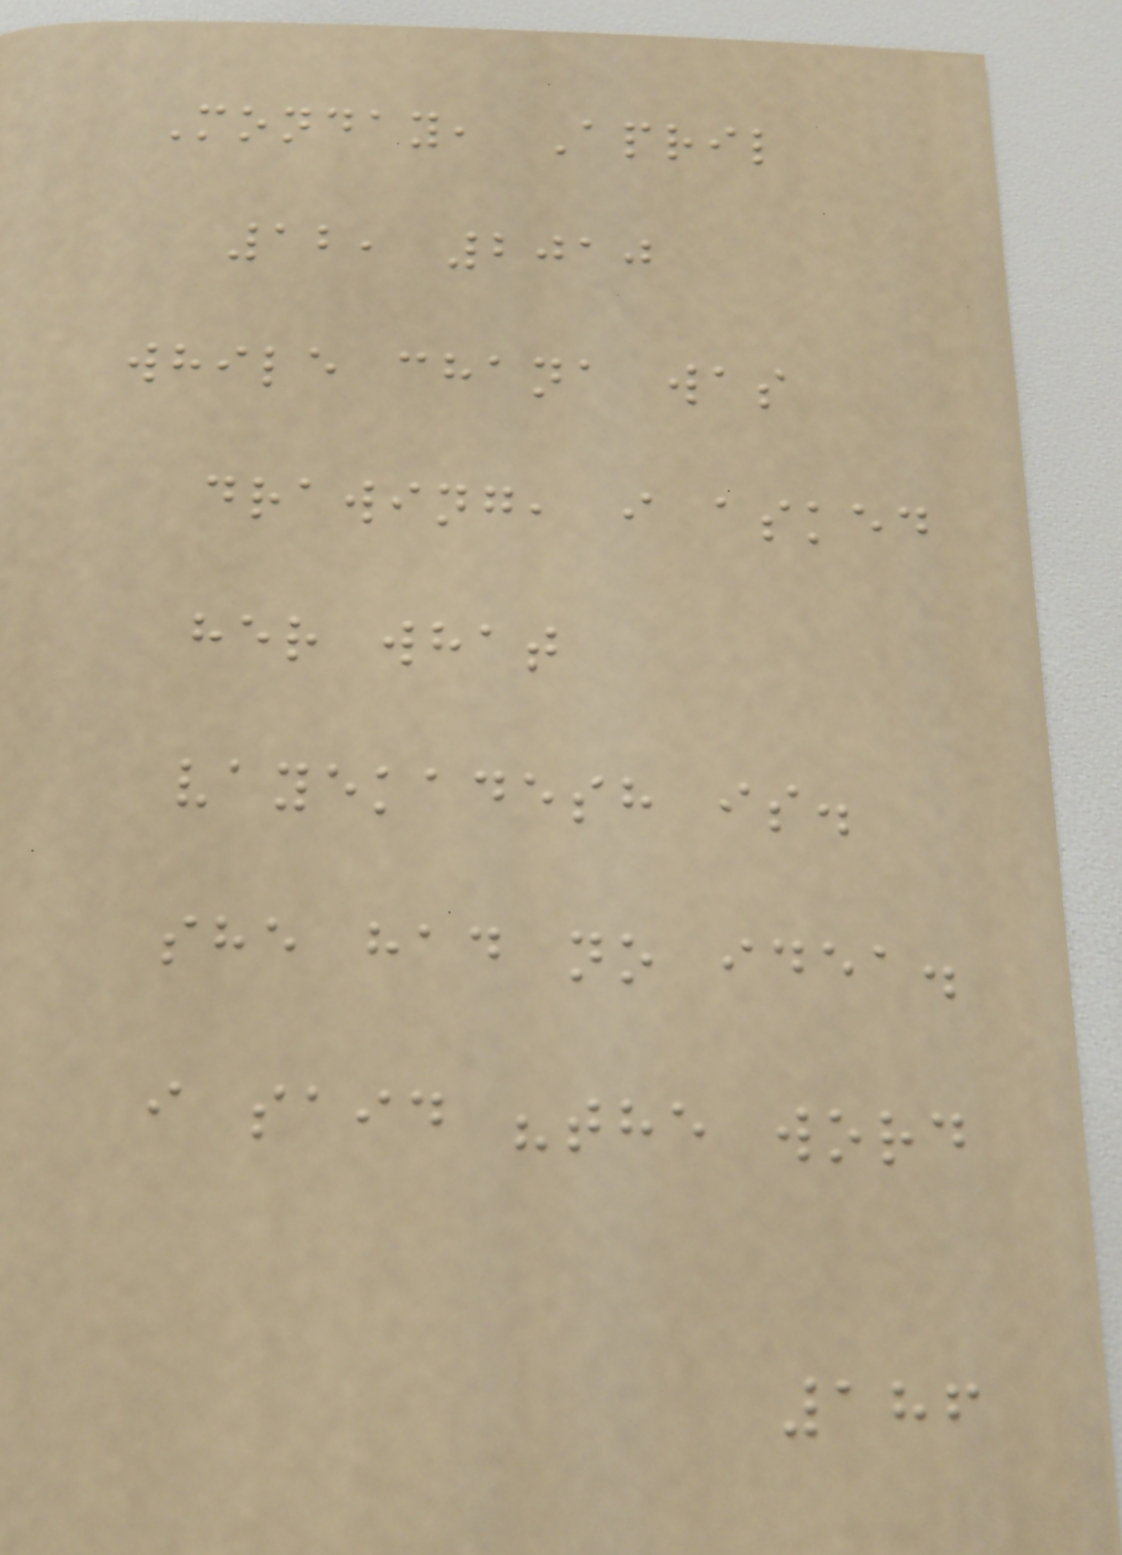Monday, April
12, 2010
while chana was
drawing, i asked
her what
vayekadesh is.
she had no idea.
i said "the word
186
